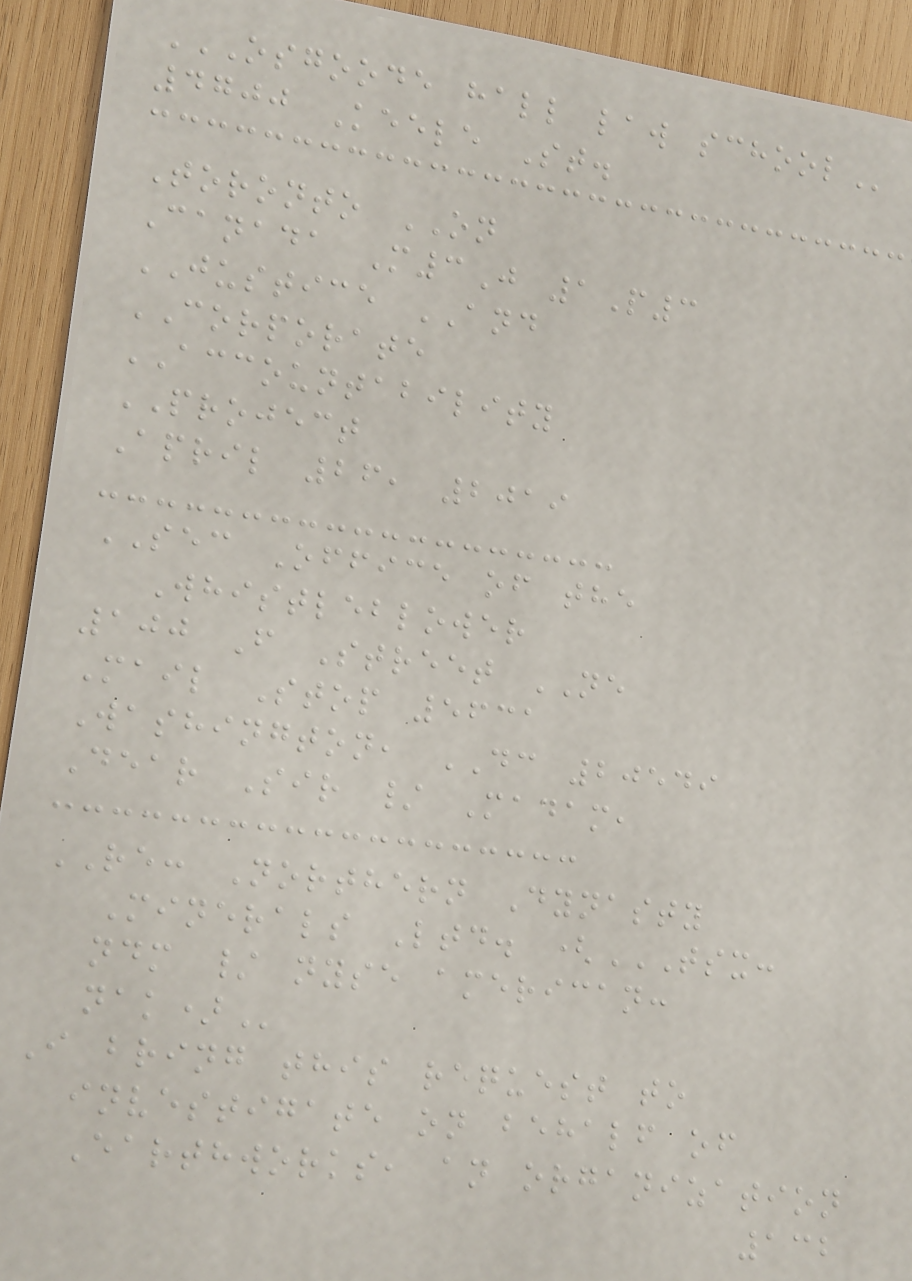OSGOODE HALL LAW SCHOOL
4700 Keele St.
Toronto ON
Canada M3J 1P3
JUSTICE AND
CORPORATE
ACCOUNTABILITY
PROJECT
April 26, 2019
SEC Office of the
Whistleblower
100 F Street NE
Mail Stop 5631
Washington, DC 20549
Dear Sir / Madam,
RE: Northern Dynasty
Minerals Ltd. (TSX:
NDM / NYSE AMERICAN:
NAK)
I bring this request to
investigate on behalf of
Earthworks, an organization
132
